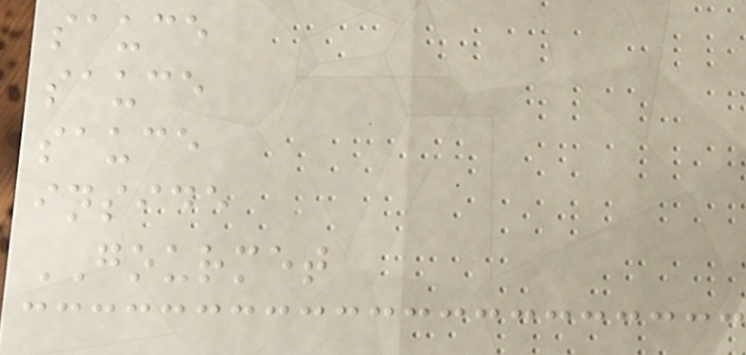sauce
sauce
sauce
inside
GOURMET
